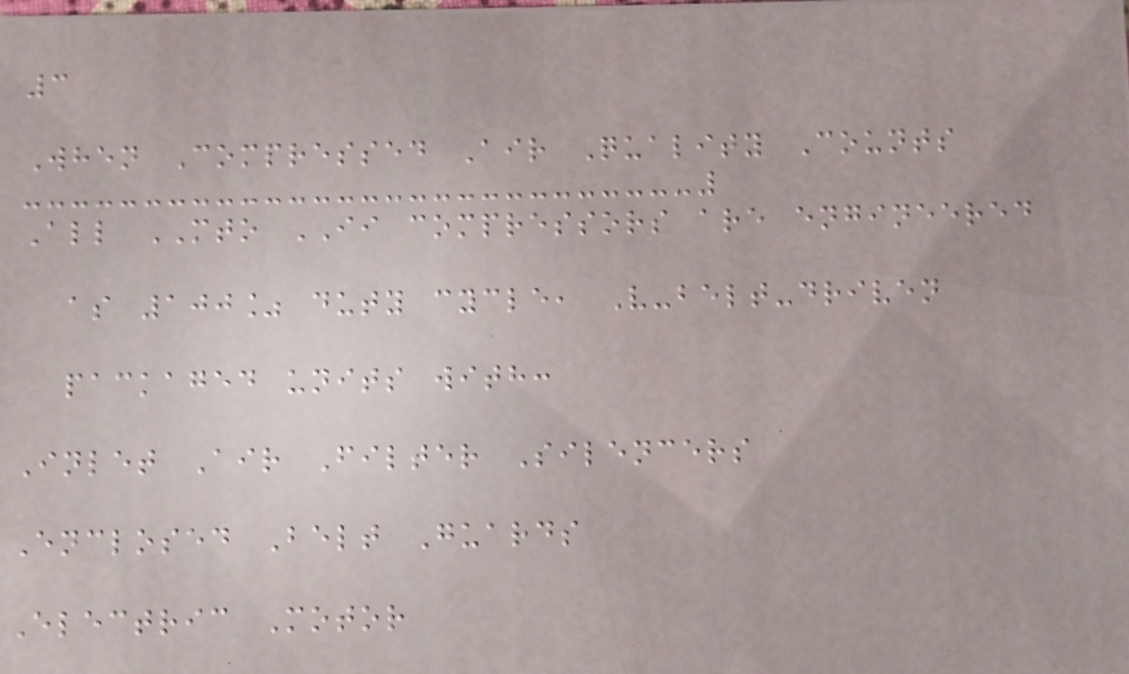3
When Compressed Air Quality Counts
All MTO II compressors are engineered
as 100% duty cycle, V-belt-driven
packaged units with:
Inlet Air Filter Silencers
Enclosed Belt Guards
Electric Motor
